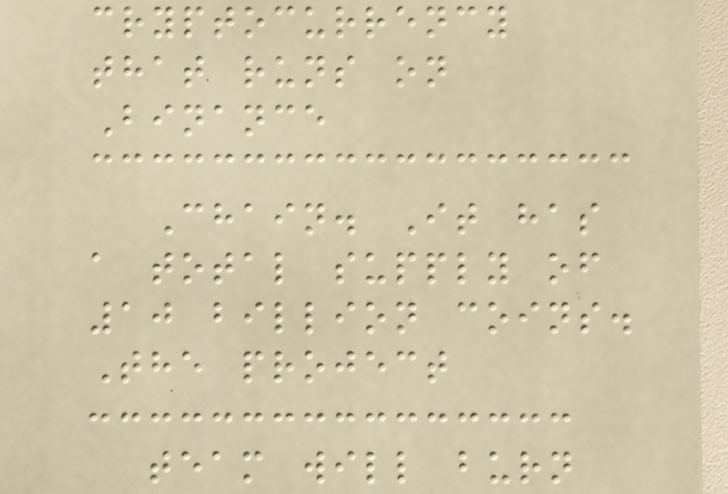cryptocurrency
that runs on
Binance
Chain. It has
a total supply of
10 billion coins.
The project
team will burn
